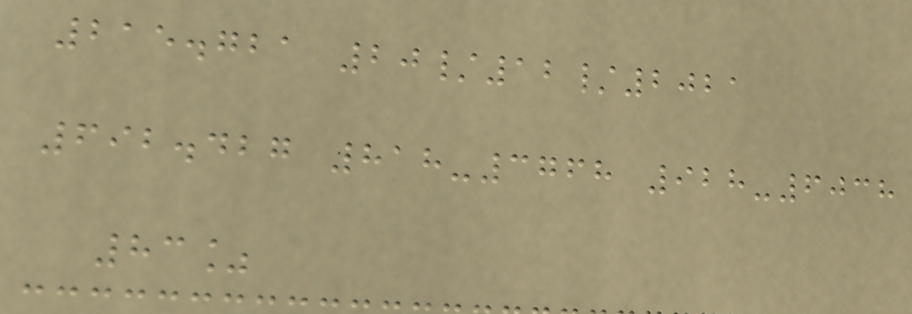215.721 20/12/2021
692.427 818-3768 928-6038
83%
